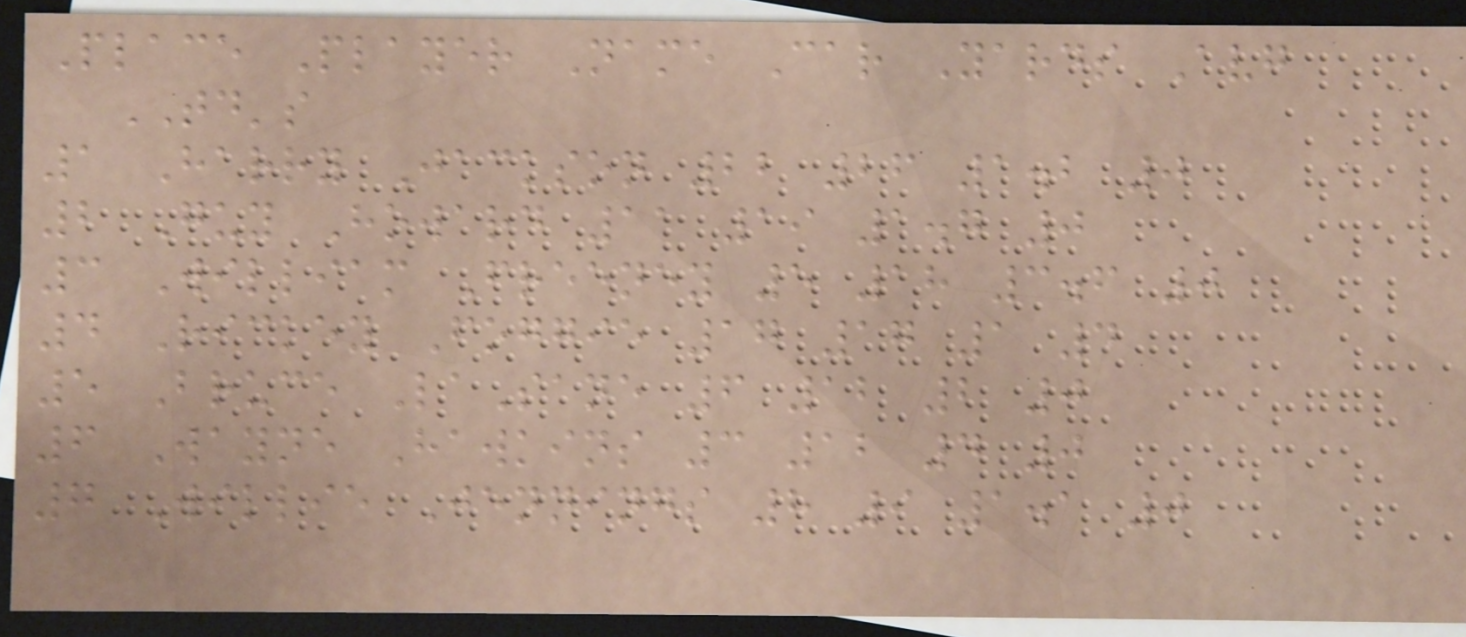Place Player Name Car Yards Avg
TD's
1 Harry Jackson 22 26 1.2 0
2 Guy Howard 11 19 1.7 0
3 William Freeney 5 18 3.6 0
4 Rickey Foggie 17 17 1 4
5 Bruce LaSane 6 12 2 0
6 Wayne Hawkins 3 12 4 0
7 Willie Jennings 8 9 1.1 0
